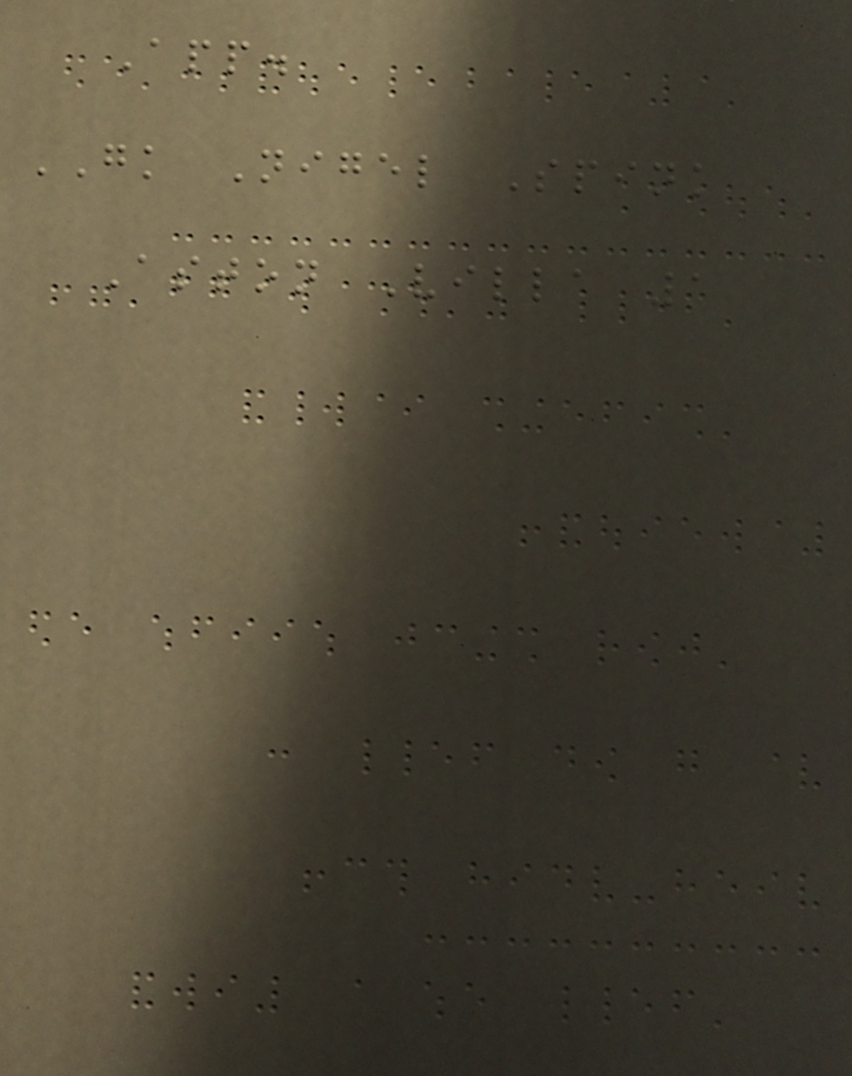App.
GK Nigel Spink
Aston Villa 1
